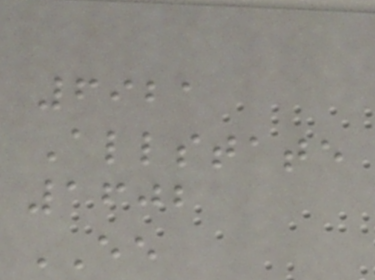6921
Allstate
1602
EE
